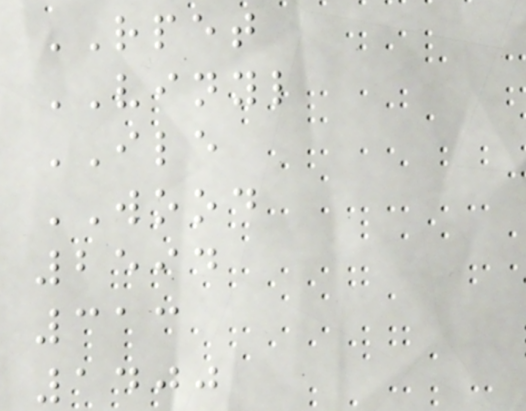RPET
VINYL
ILE
WOOD
2594
313
1400
